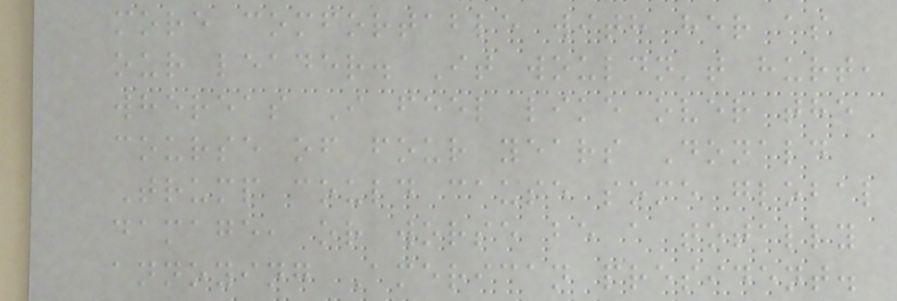more comfortable with her as
our leader. It wouldn't hurt,
whereas I feel like over the
course of four years Donald
Trump could cause some global
damage, or worse be a totally
annoying American president.
